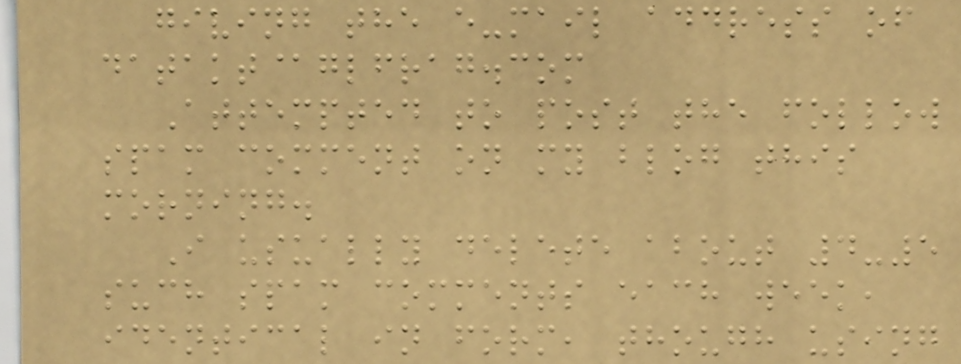giving the e-mail address of
datakt@glfrag.com
Attempted to post the follow
spam comment on my blog this
morning.
I usually delete about 4-5
such spam comments each week,
identical in form, though using
